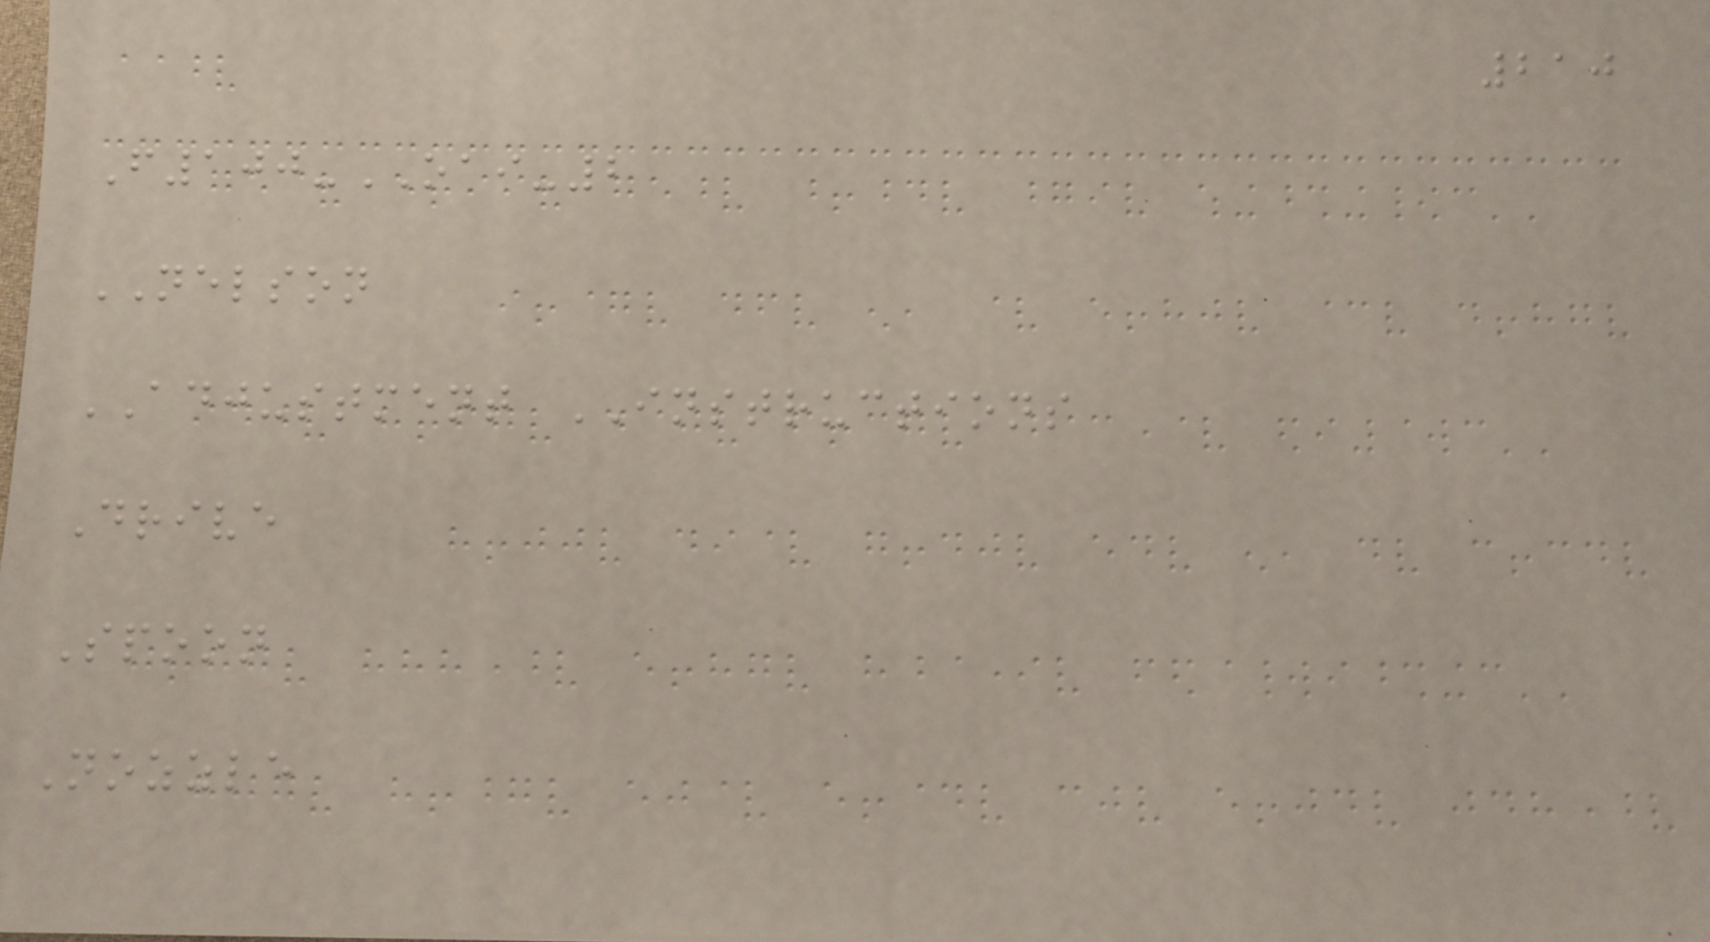210
F100-OAI-2
NELSON
ADJUSTMENT INSTRUCTIONS
Drive
Spoon
Nozzle
